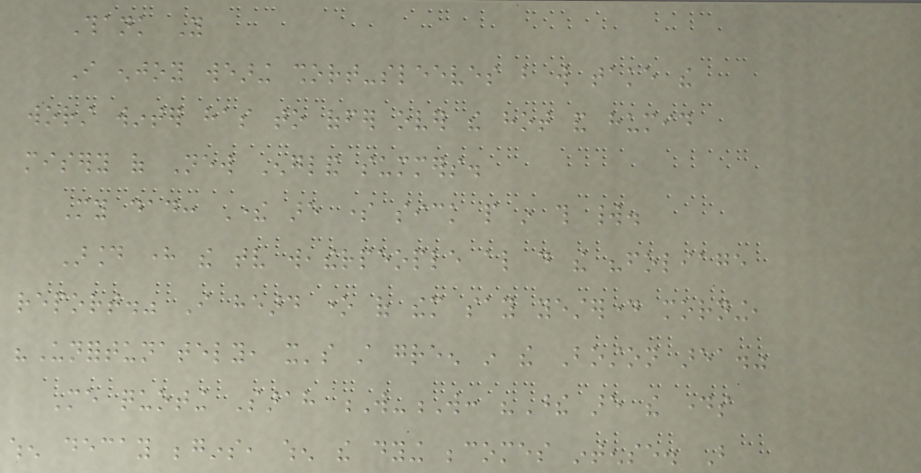Thank You
I enjoy wearing short-sleeves but will take the
worst winter has to offer over the hot and humid
misery of New England summers.
My dad: There are some sick people in this world.
Around here the tv weatherpeople also do the "foliage
report." I heard one of them say yesterday morning,
"Unfortunately, it's still green in the Boston area."
Me quoting Sarah W-W: "These are the days
when decay begins, when the dying becomes intense. But
